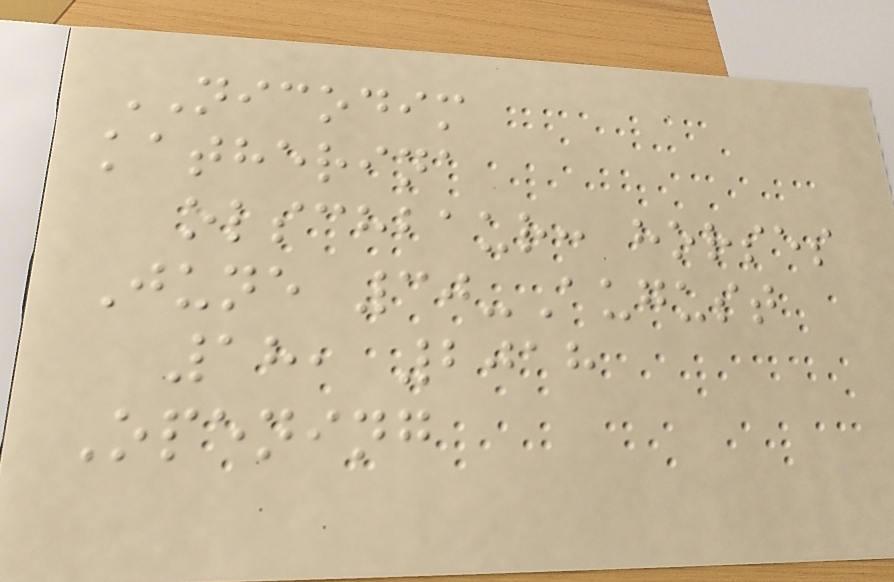NICODIM
katherina
olschbaur: horses
June 30-August
18, 2018
Opening
